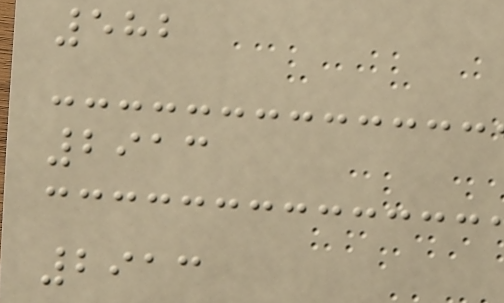582
2913
2913
